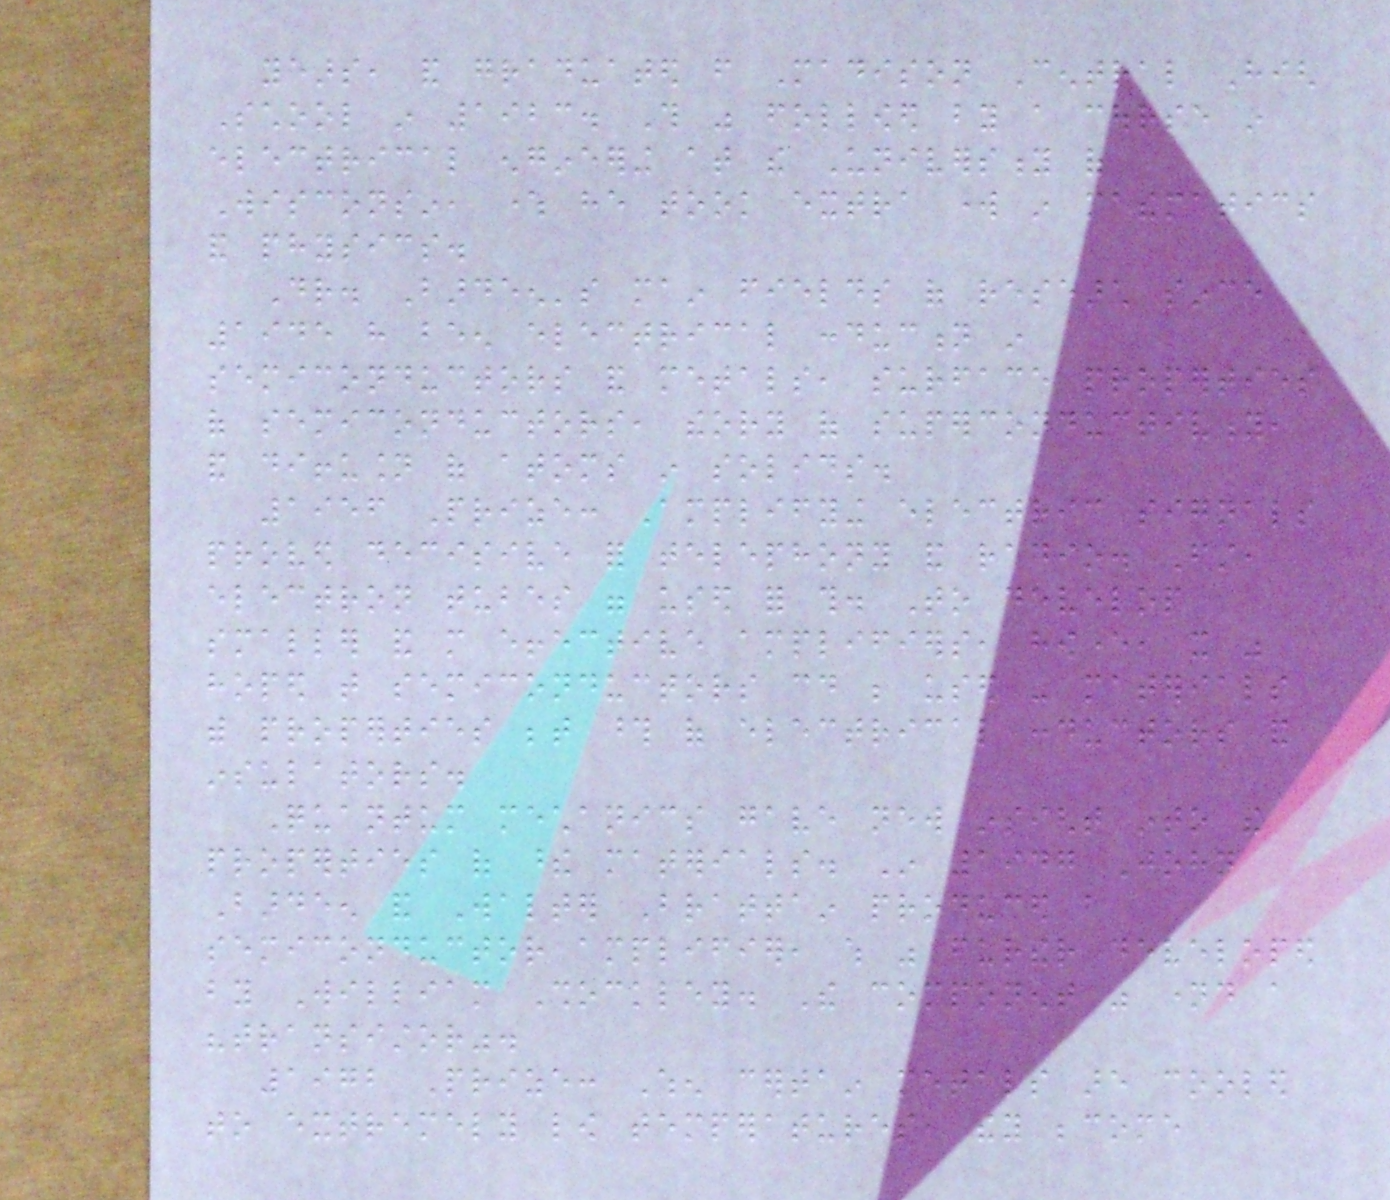years, and graduated from Madison Central High
School in 1923. This was followed by a course in
electrical engineering at the University of
Wisconsin, where he took extra work in mathematics
and physics.
Dr. Bardeen's main fields of research since
1945 have been electrical conduction in
semiconductors and metals, surface properties
of semiconductors, theory of superconductivity,
and diffusion of atoms in solids.
1956 Prize: Amplifying electric signals
proved decisive for telephony and radio. First,
electron tubes were used for this. To develop
smaller and more effective amplifiers, however, it was
hoped that semiconductors could be used - materials
with properties between those of electrical conductors and
insulators.
Quantum mechanics gave new insight into the
properties of these materials. In 1947 John
Bardeen and Walter Brattain produced a
semiconductor amplifier, which was further developed
by William Shockley. The component was named a
"transistor".
1972 Prize: When certain metals are cooled
to extremely low temperatures, they become
